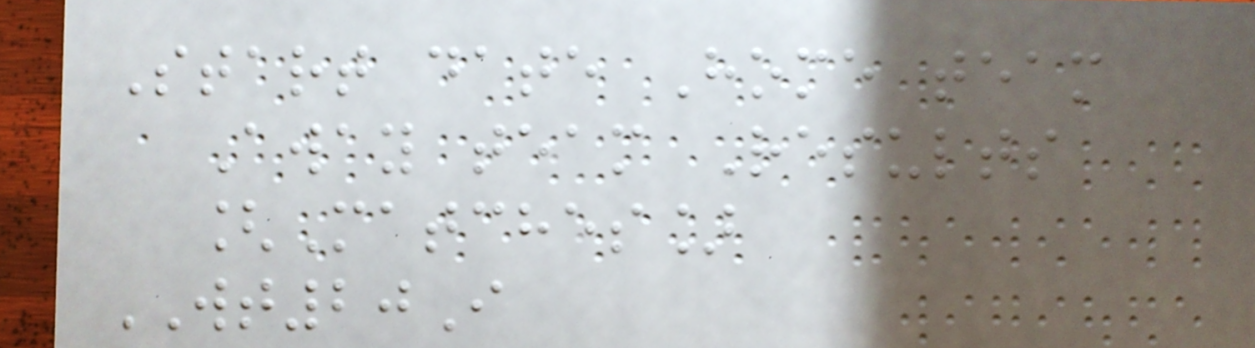Start date Home team
Away team Results
[Matches]
WT20I
